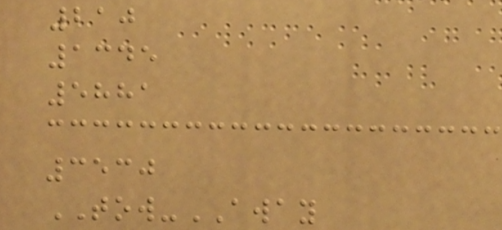210
1345
5881
3530
TOW-AWAY
